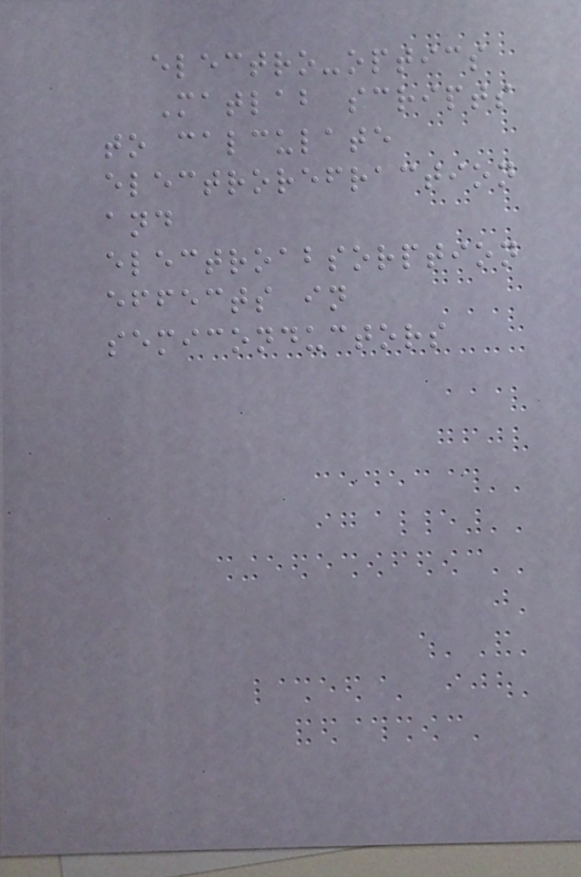electro-optics
Matlab scripts
to calculate
electrorefraction
and
electroabsorption
effects in
semiconductors
